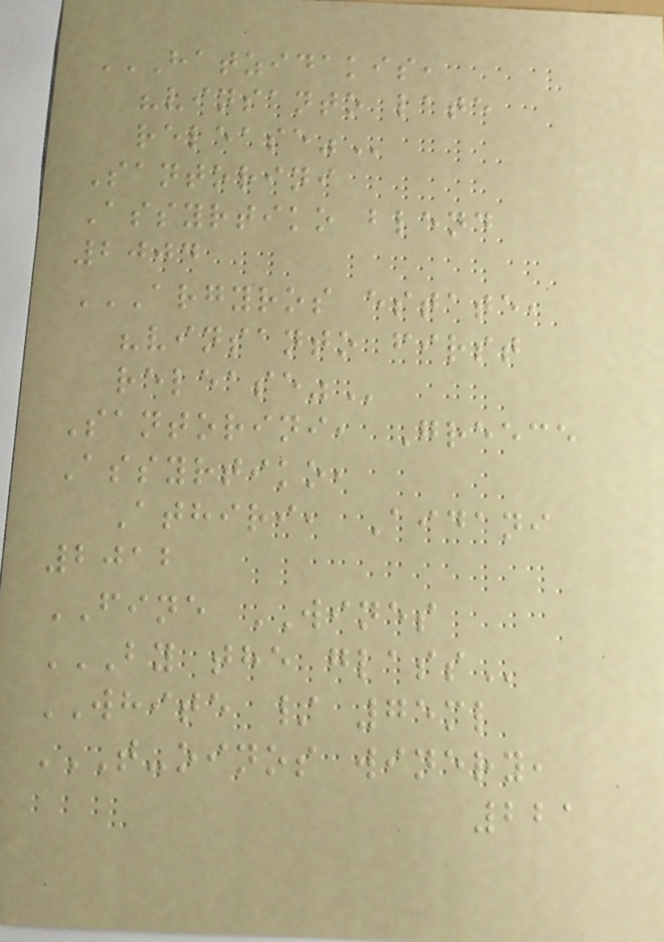HATZIDAKIS,
"VINSANTO LATE
RELEASE"
Santorini
Assyrtiko blend
2004
ARGYROS ESTATE,
"VINSANTO FIRST
RELEASE"
Santorini, Greece
Assyrtiko,
Athiri, Aidani
2012
FINE WINES
BY THE GLASS
WHITE / 75ml
T-OINOS WINERY,
221
